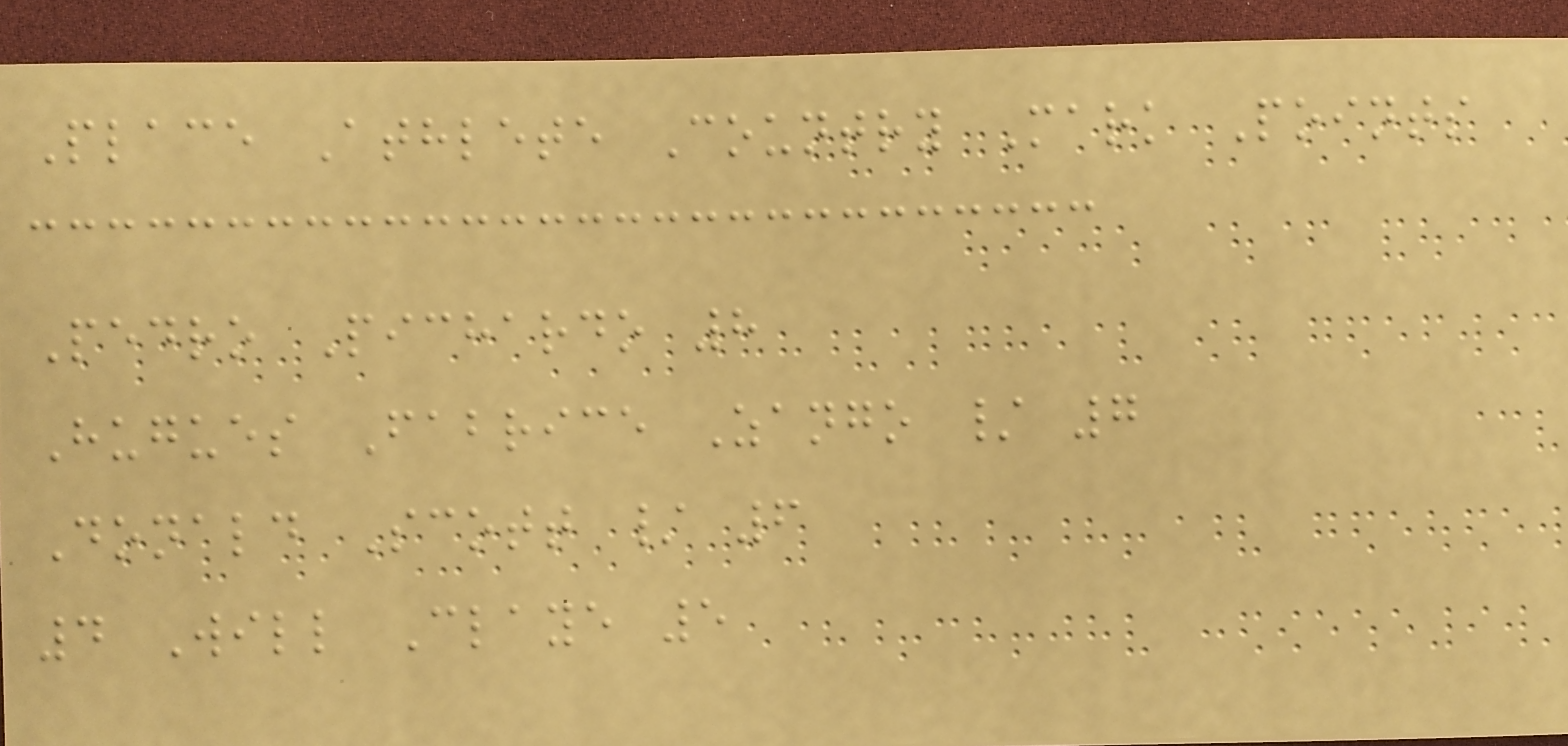Place Athlete Country Mark Points
Pedro Pichardo 8
Hugues Fabrice Zango / 7
Donald Scott / 6
4 Will Claye 5
